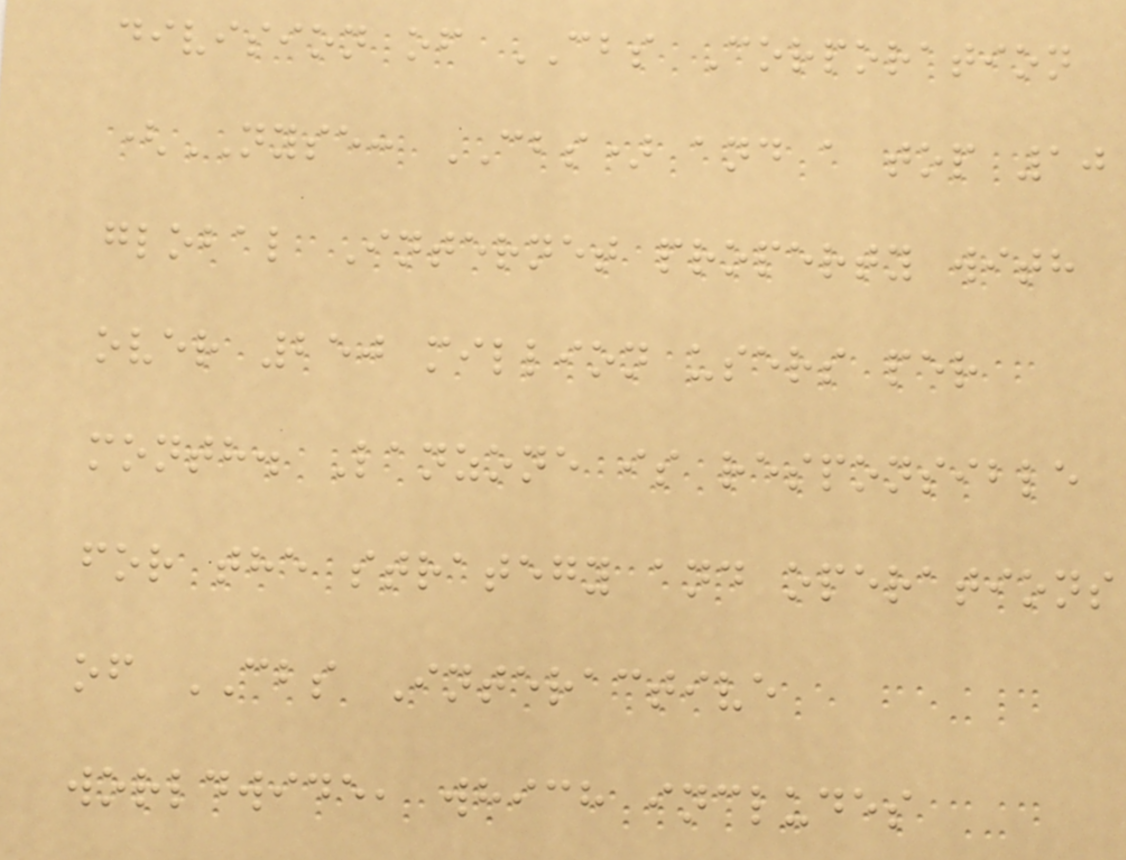division of CBS Corporation
(NYSE: CBS) and a top 10
global Internet property with
over 250 million users per
month. Lanzone is responsible
for the strategy and operations
of CBS Interactive
worldwide, which includes
